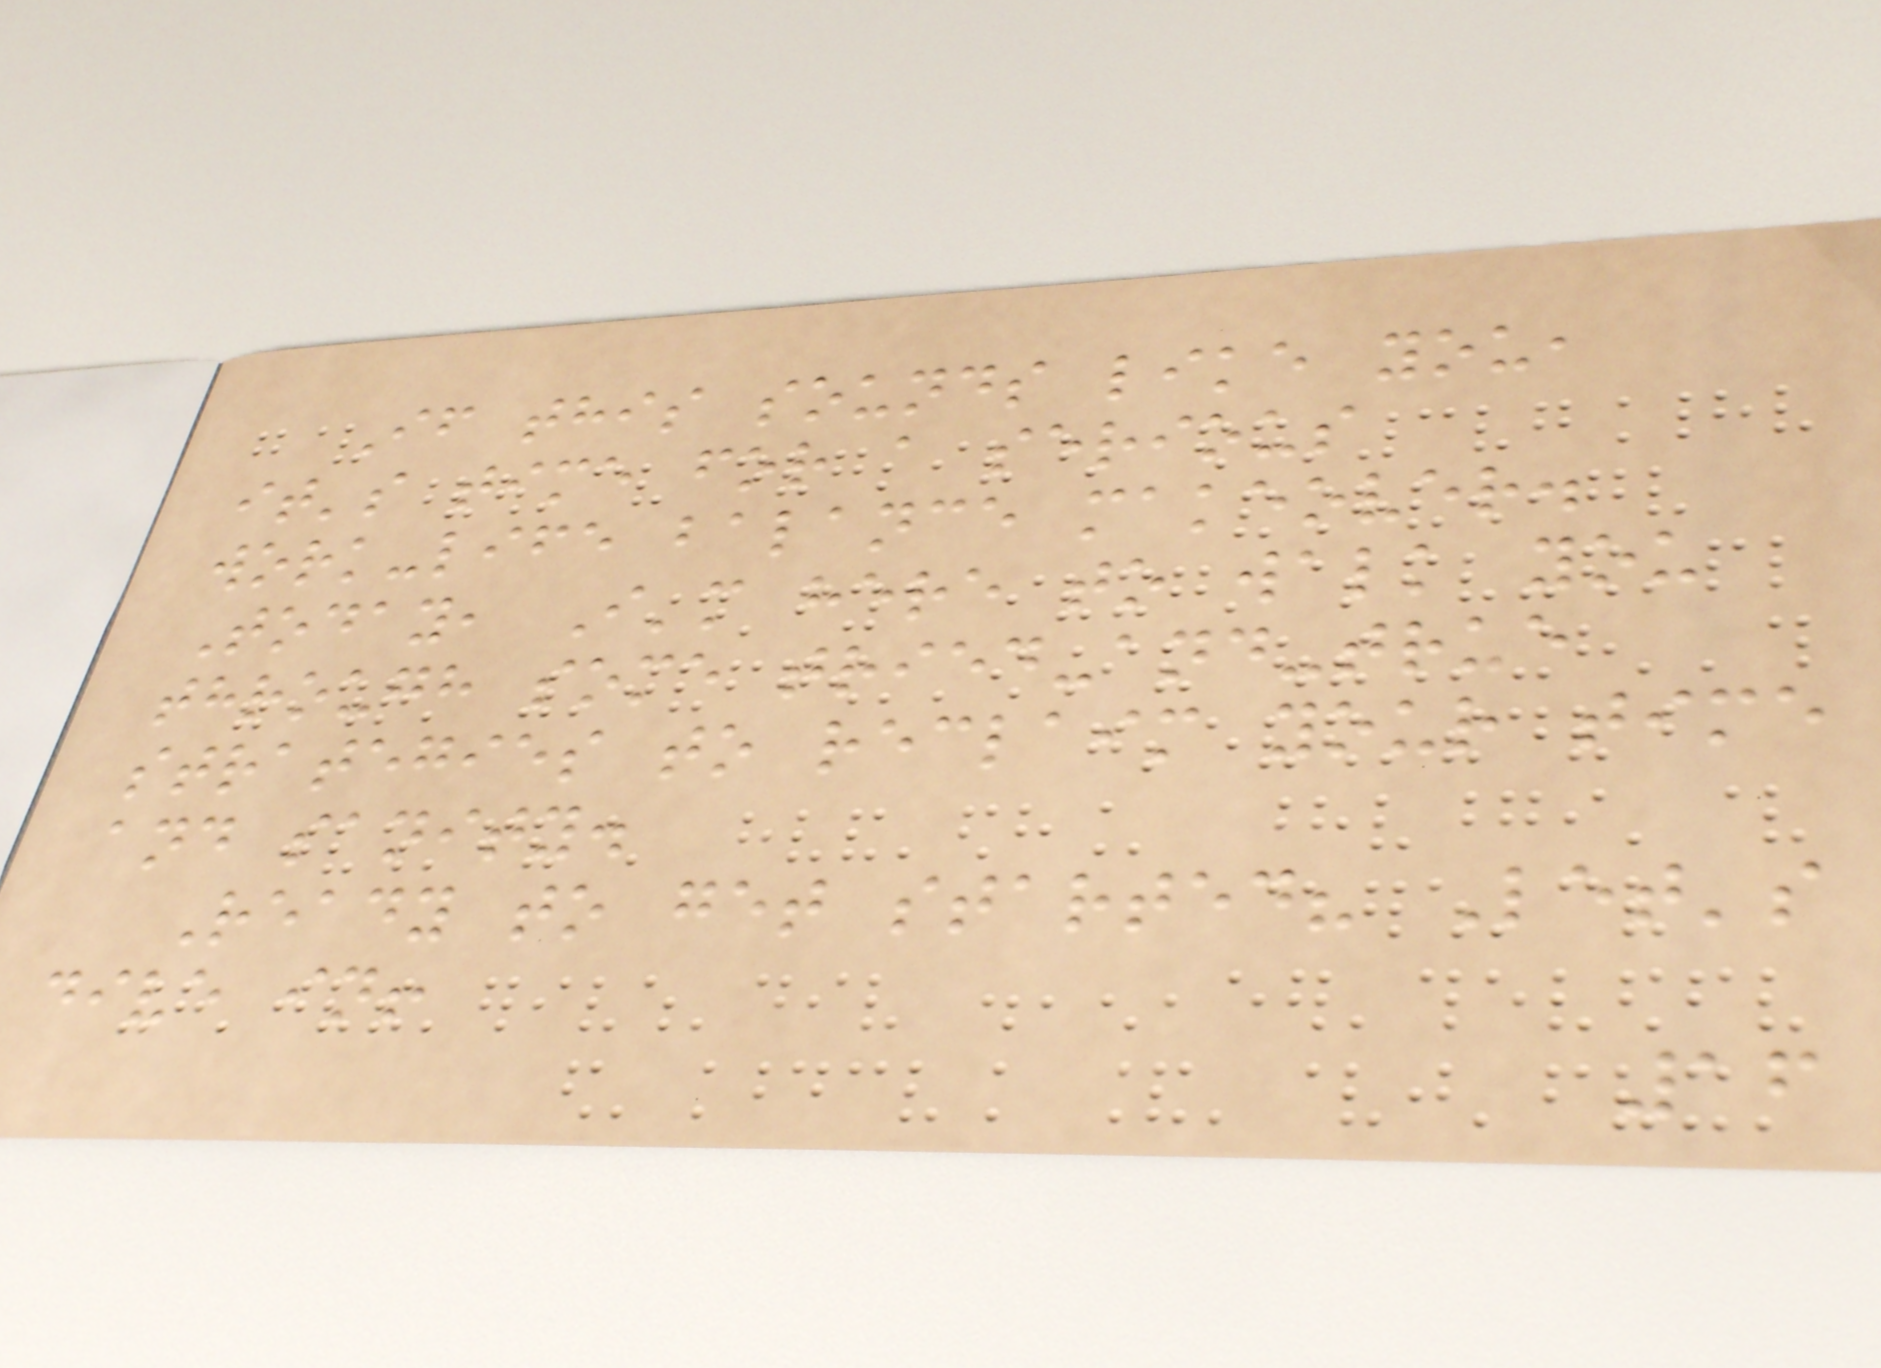If this sounds like you,
it's time for a serious
work-life balance makeover.
Today, I'm here to walk you
through some tried-and-true
strategies to reclaim your time
and sanity.
Ready to get started? Let's
dive in!
16
